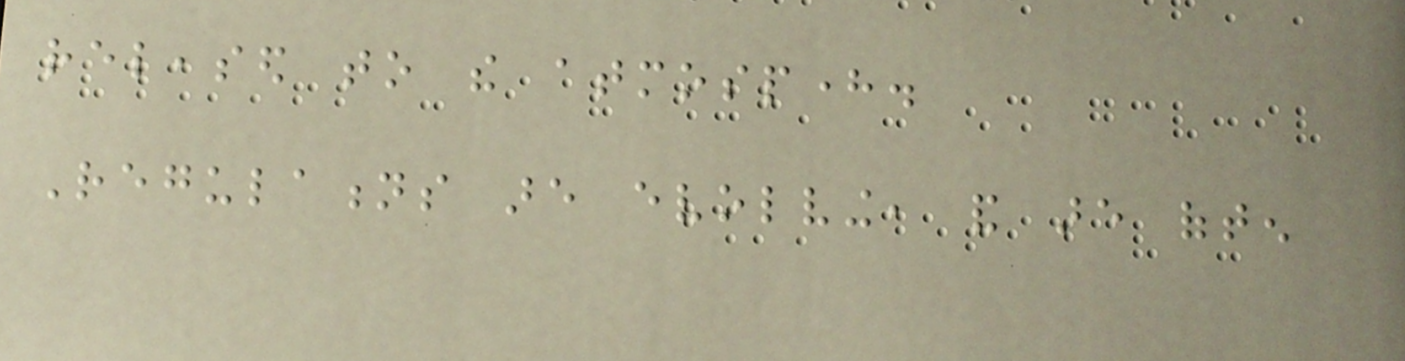released to the atmosphere.
Regulations are evolving, and are often
